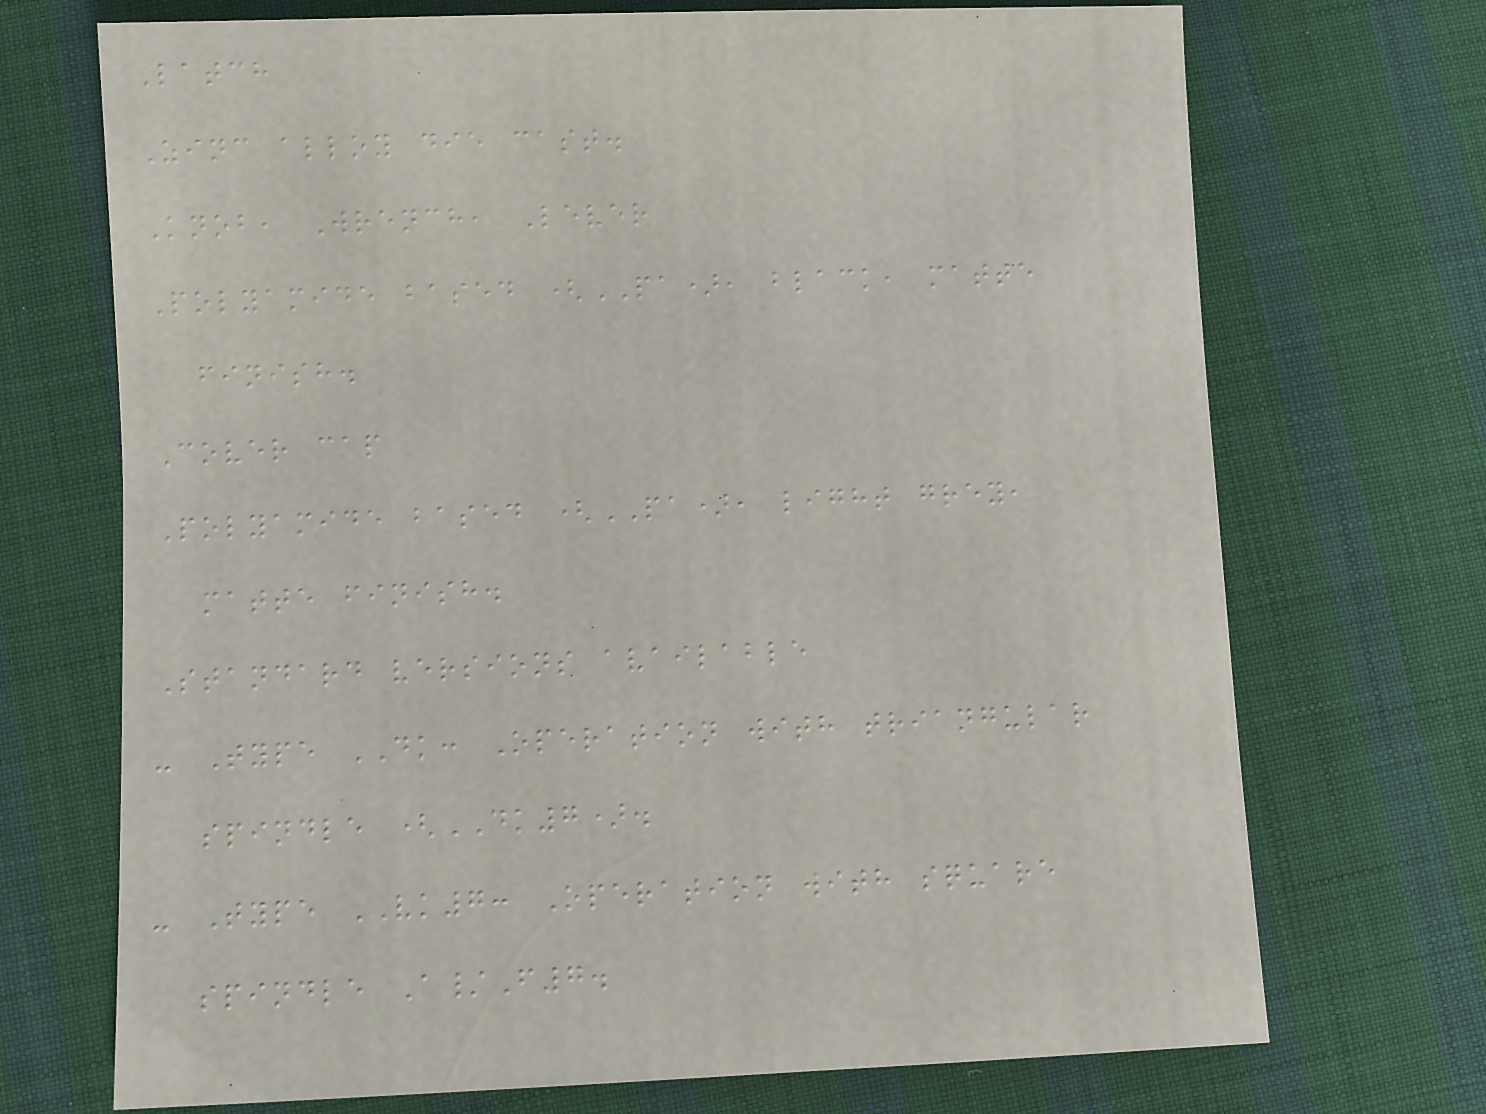Latch
Zinc alloy die cast.
Knob, Wrench, Lever
Polyamide based (PA), black, matte
finish.
Cover cap
Polyamide based (PA), light grey,
matte finish.
Standard versions available
- Type DK: Operation with triangular
spindle (DK7).
- Type VK7: Operation with square
spindle A/F7.
